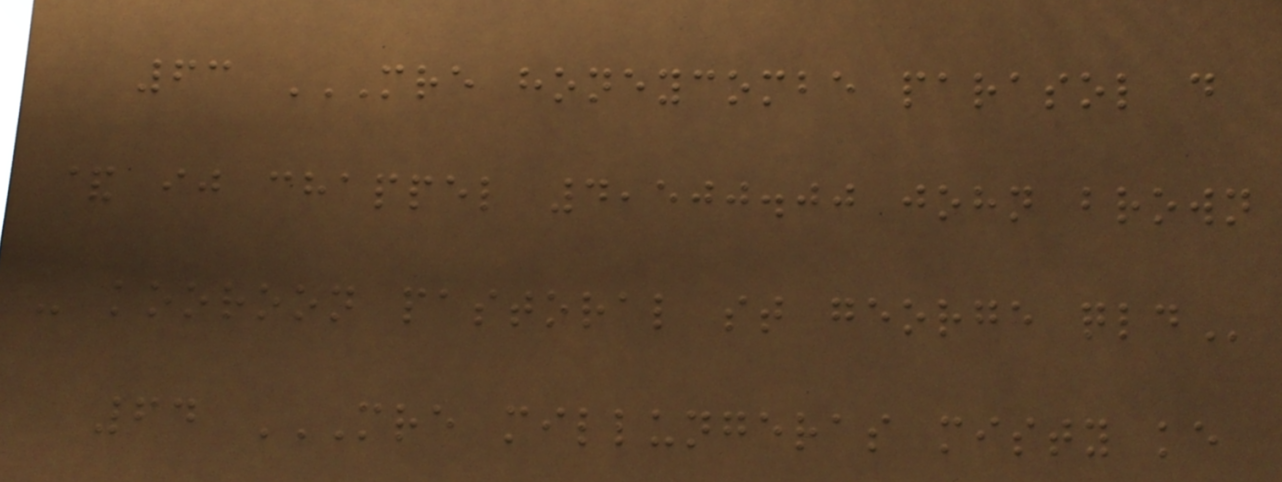63 MRE HONEYCOMBE PARASOL D
& IJ CHAPPEL 4,500.00 JOHN BROWN
- KOOROON PASTORAL ST GEORGE QLD
64 MRE MILLUNGERAS MISTY KE
